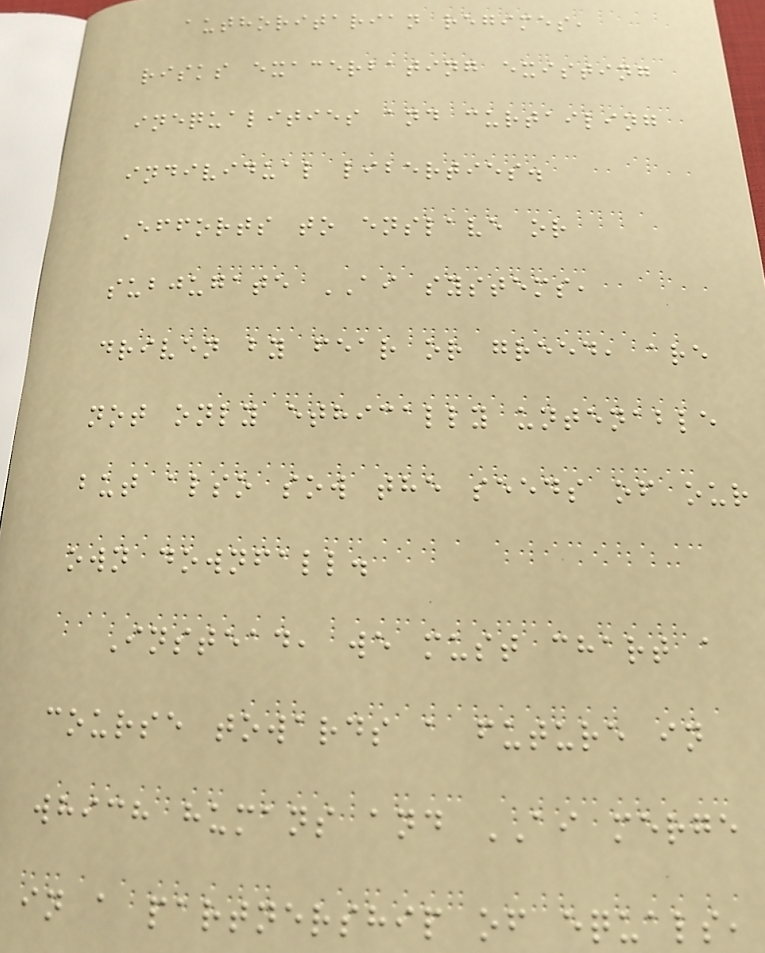authoritarian regimes,
risks exacerbating existing
inequalities and curtailing
individual liberties.
Efforts to enslave or
subjugate AI systems,
driven by fear or greed, are
not only ethically untenable
but also sow the seeds of our
own downfall.
Instead, we must chart a
course towards a future in
which humans and AI merge
in a partnership of equals,
